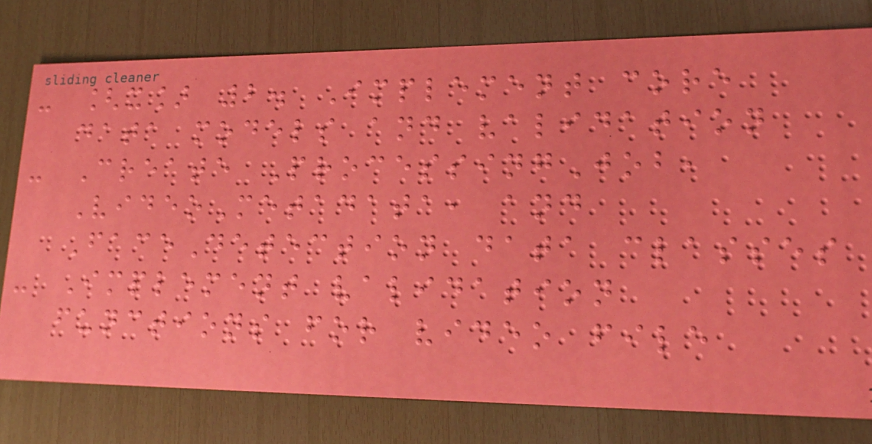- [x] 2. Implement core
data models and validation
- Create ProcessingJob,
VideoMetadata, and
FaceDetection data classes
- Implement validation
functions for video file
